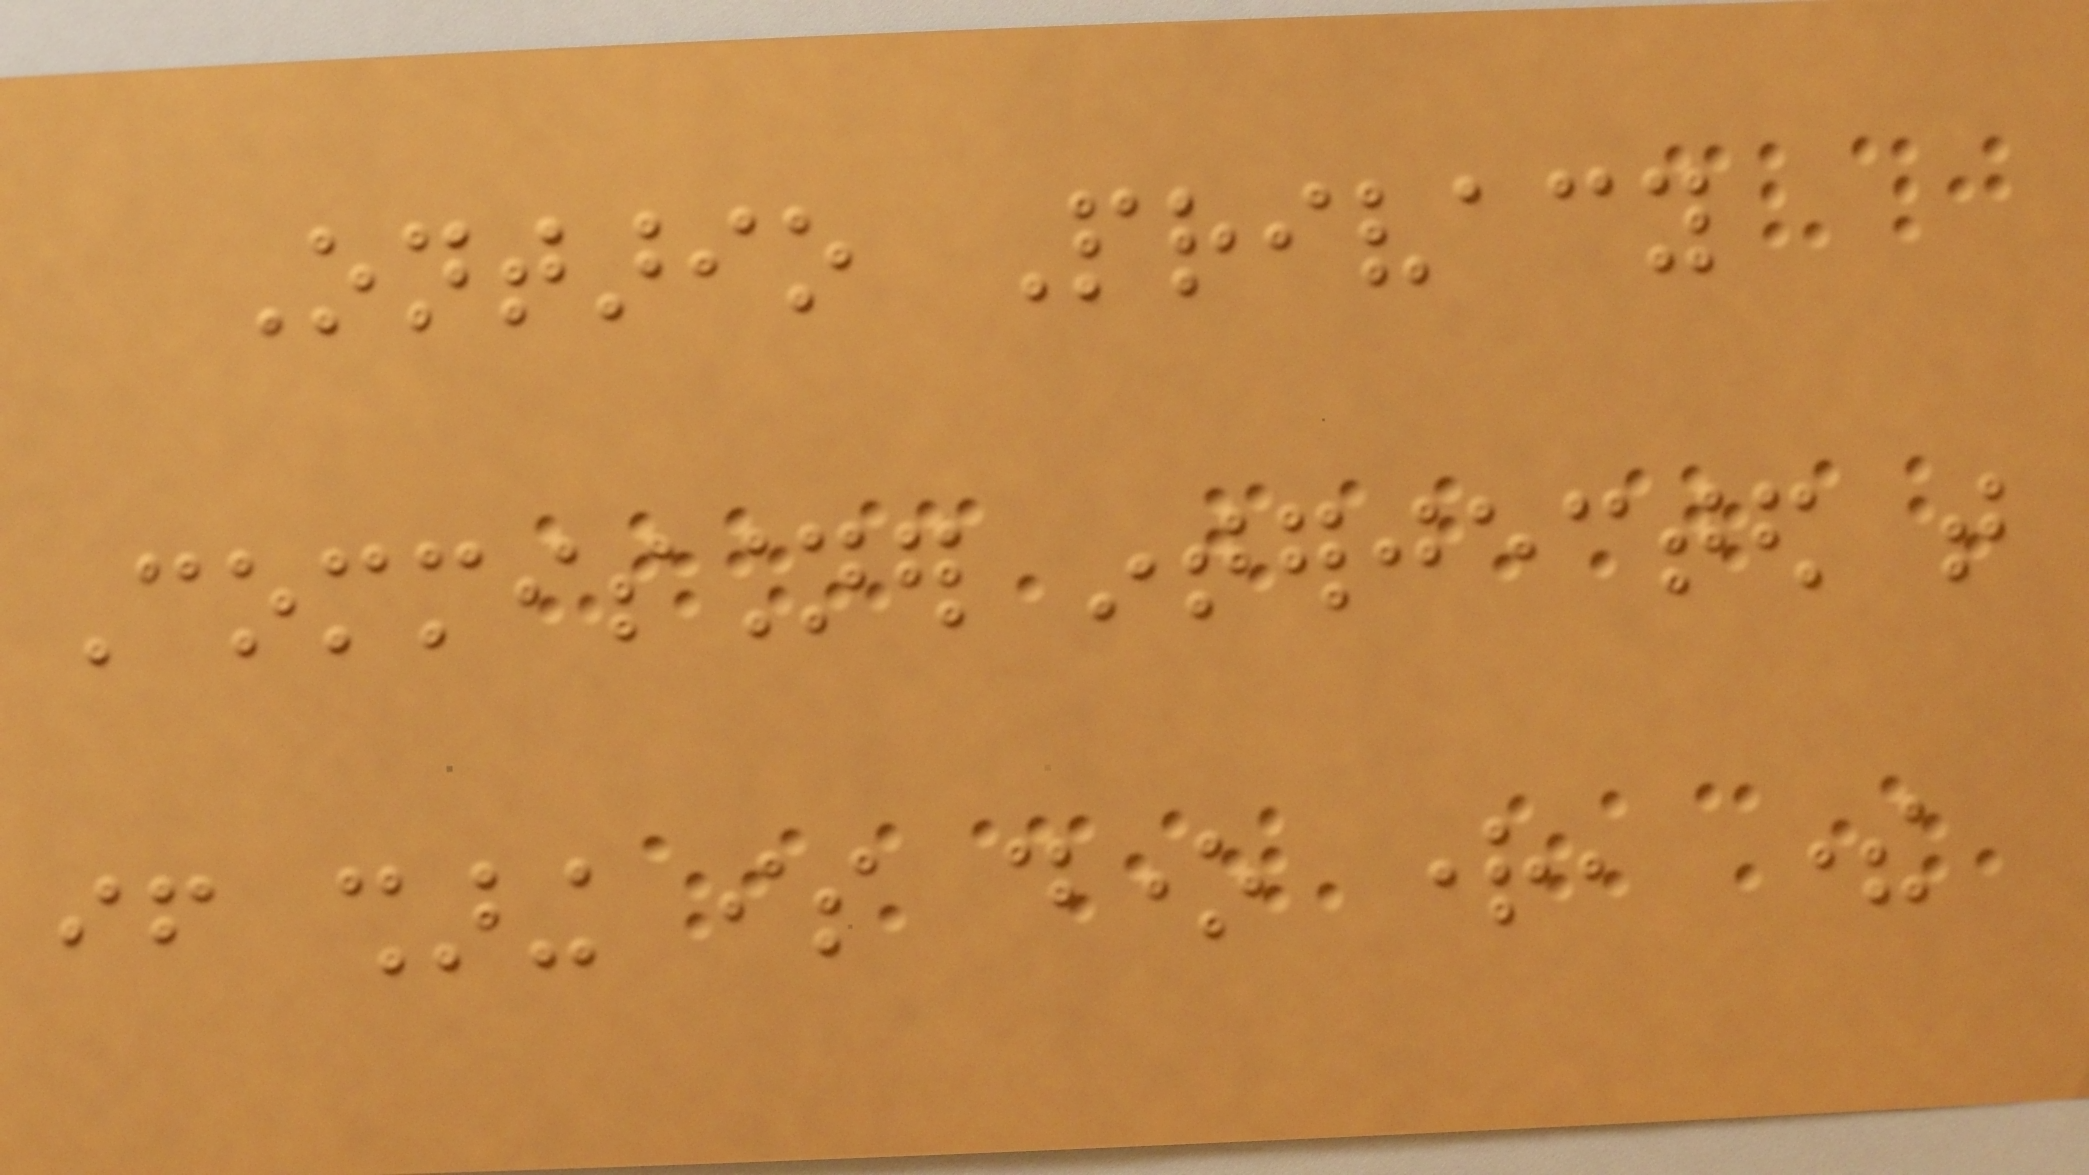Ontario Privacy
Commissioner interjected that
if sharing is done right, there
